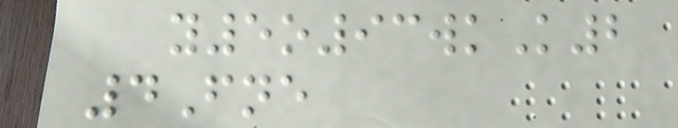y5o93wkK2
4Fne
